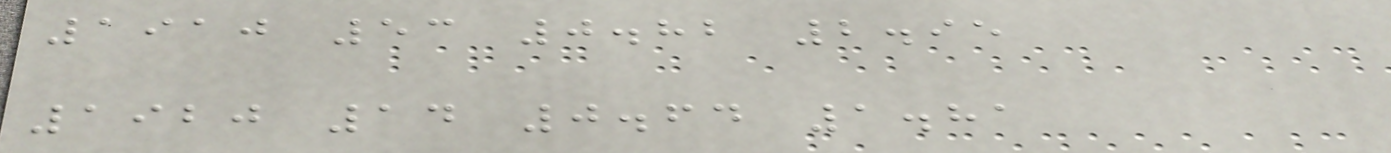1910 53 0.82 2.95
1920 14 0.64 1.81
